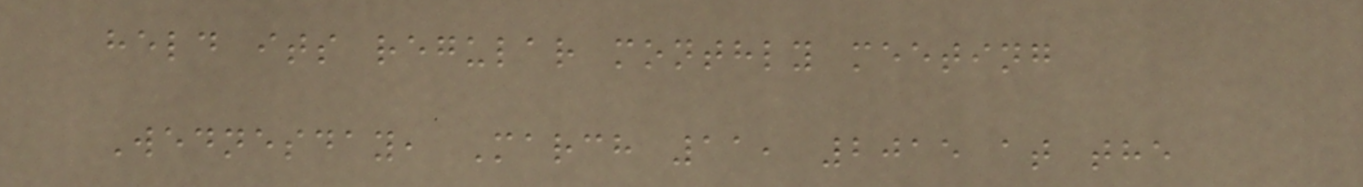held its regular monthly meeting
Wednesday, March 11, 2015 at the
